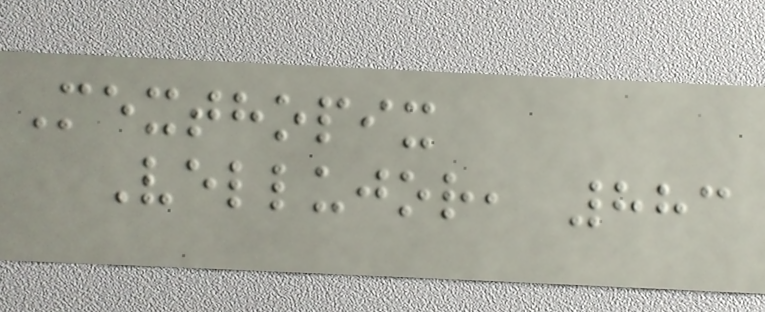Mexthopix
Vellujor, 883
